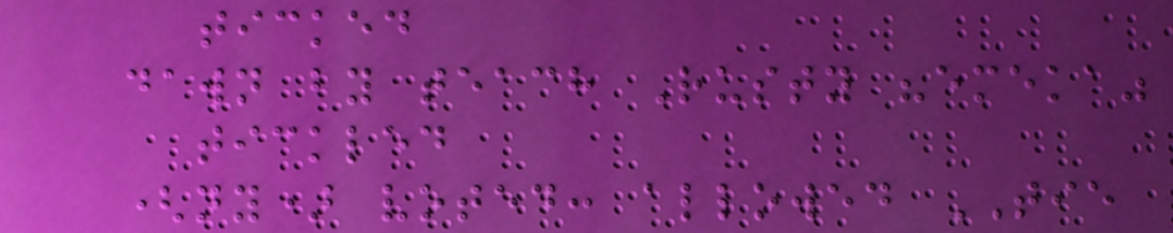ticked
dawn by teach Rusty "emeka"
tickled
(ny) voted: allowed TIE
